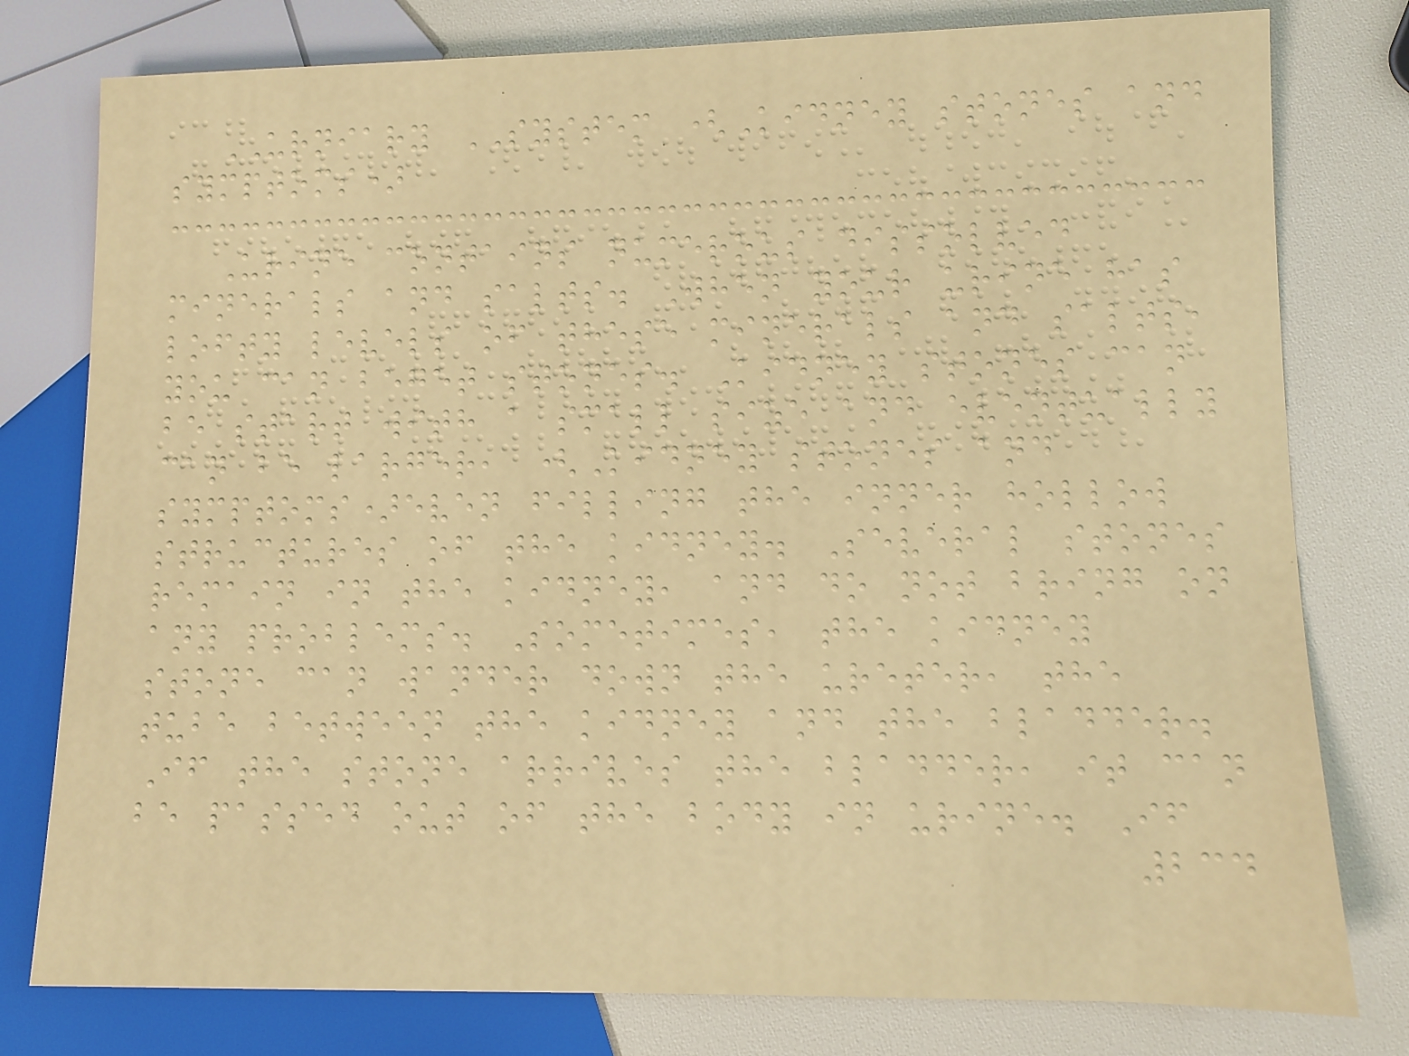URNIARY SYSTEM (Kidney stones and
symptoms)
Urine contains numerous dissolved
minerals and salts. When your urine has
lofty levels of these minerals and salts,
you can beget stones. Kidney stones can
be start with a small size and eventually
can be larger, (Kidney stones and
symptoms)even filling the inner hollow
structures of the kidney. Several stones
remain in the kidney, and do not bring on
any problems. Sometimes, the kidney
stone can wander down the ureter, the
tube between the kidney and the bladder.
If the stone arrives the bladder, it can
be passed out of the body in urine. If
234
